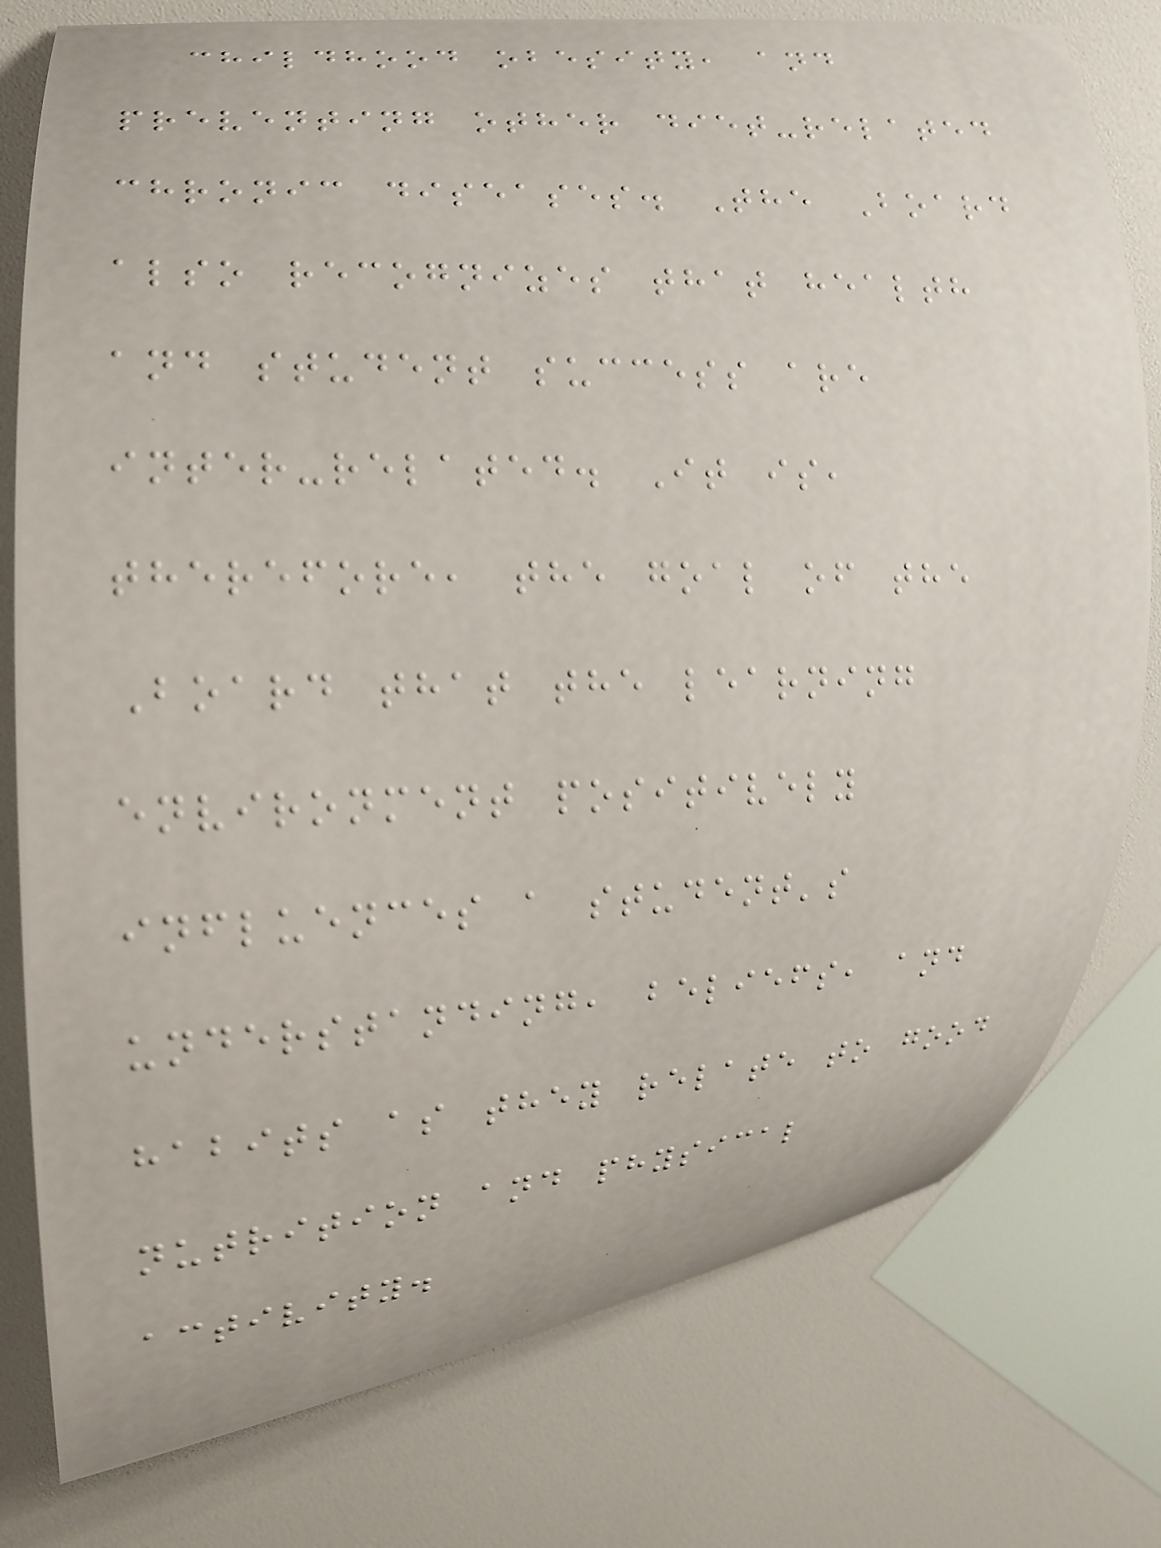childhood obesity, and
preventing other diet-related
chronic diseases. The Board
also recognizes that health
and student success are
inter-related. It is,
therefore, the goal of the
Board that the learning
environment positively
influences a student's
understanding, beliefs, and
habits as they relate to good
nutrition and physical
activity.
